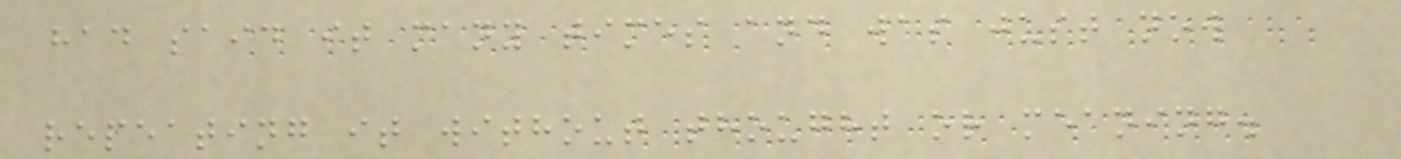had said it many times and was just now
repeating it without thought or meaning.
